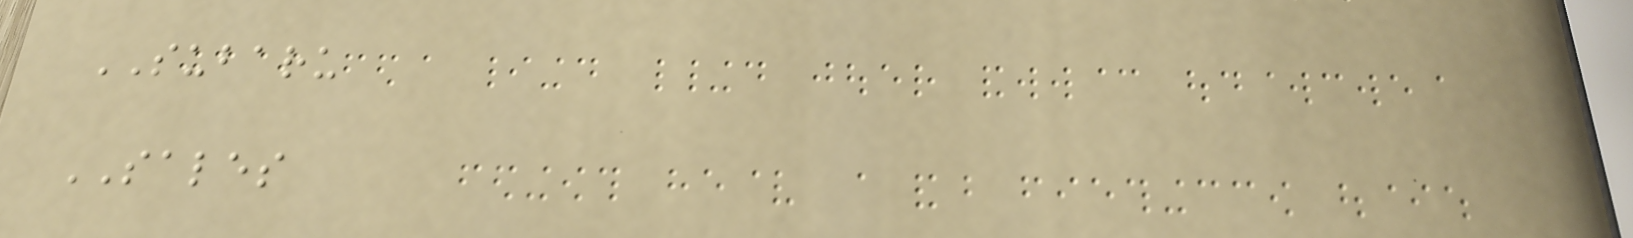SUBARU
SALES
